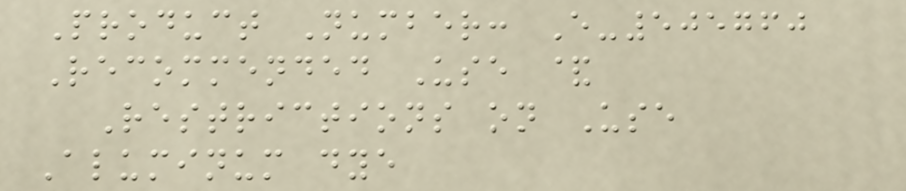Product Number: E-505760
Recommended Use &
Restrictions on Use
Aluminum dye
